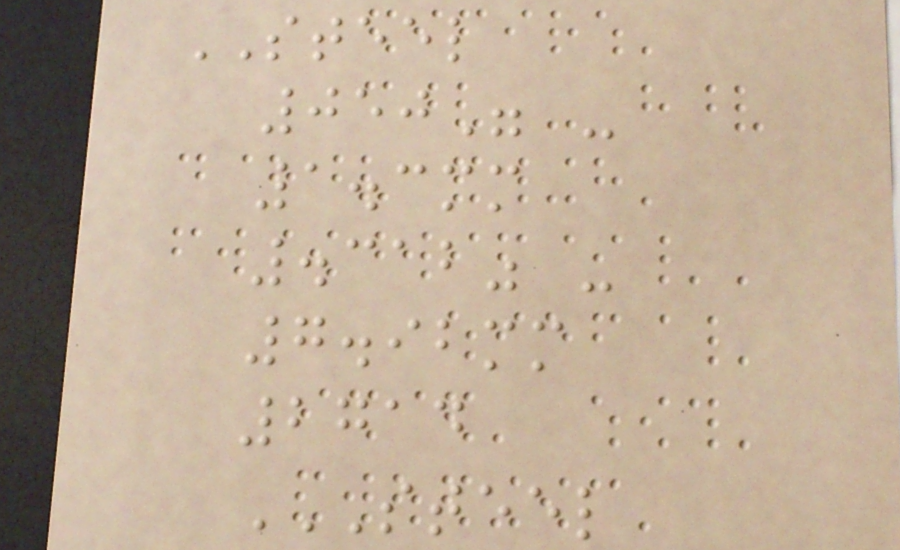STEEL
050" -
1.3mm
.312" -
7.92mm
2714
STEEL
